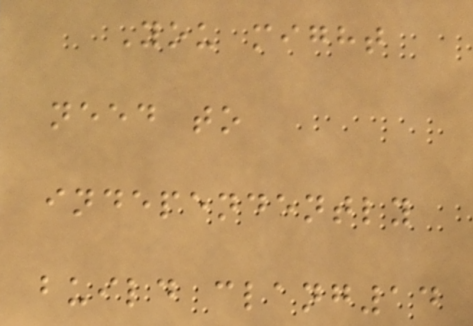You might
need to
independently
build clang14
